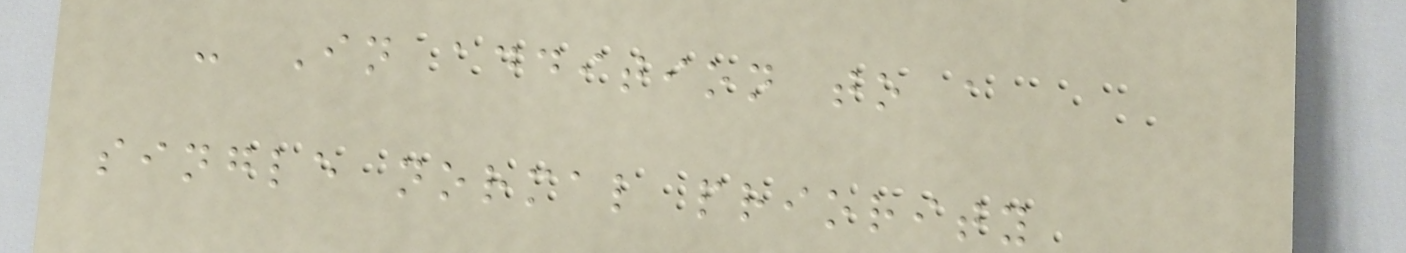- In addition to a
single normal priority
